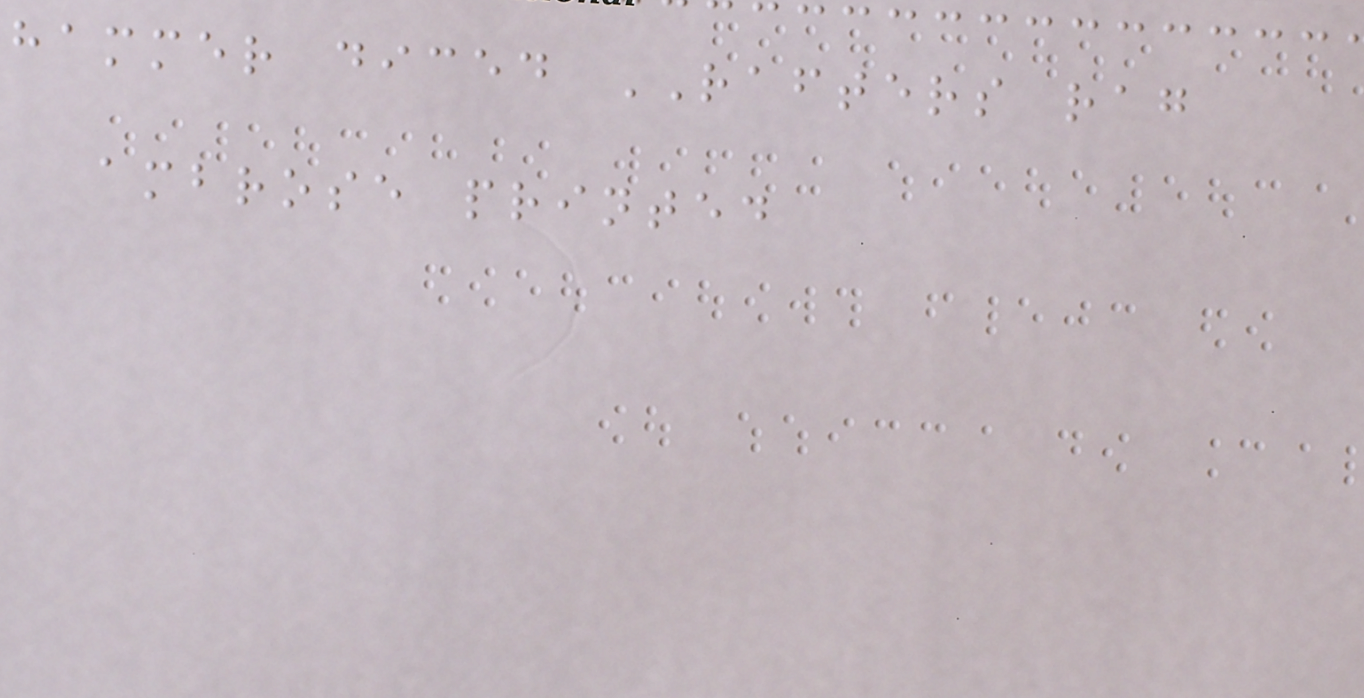hammer diced RAFTERS rag
ambrose printed
